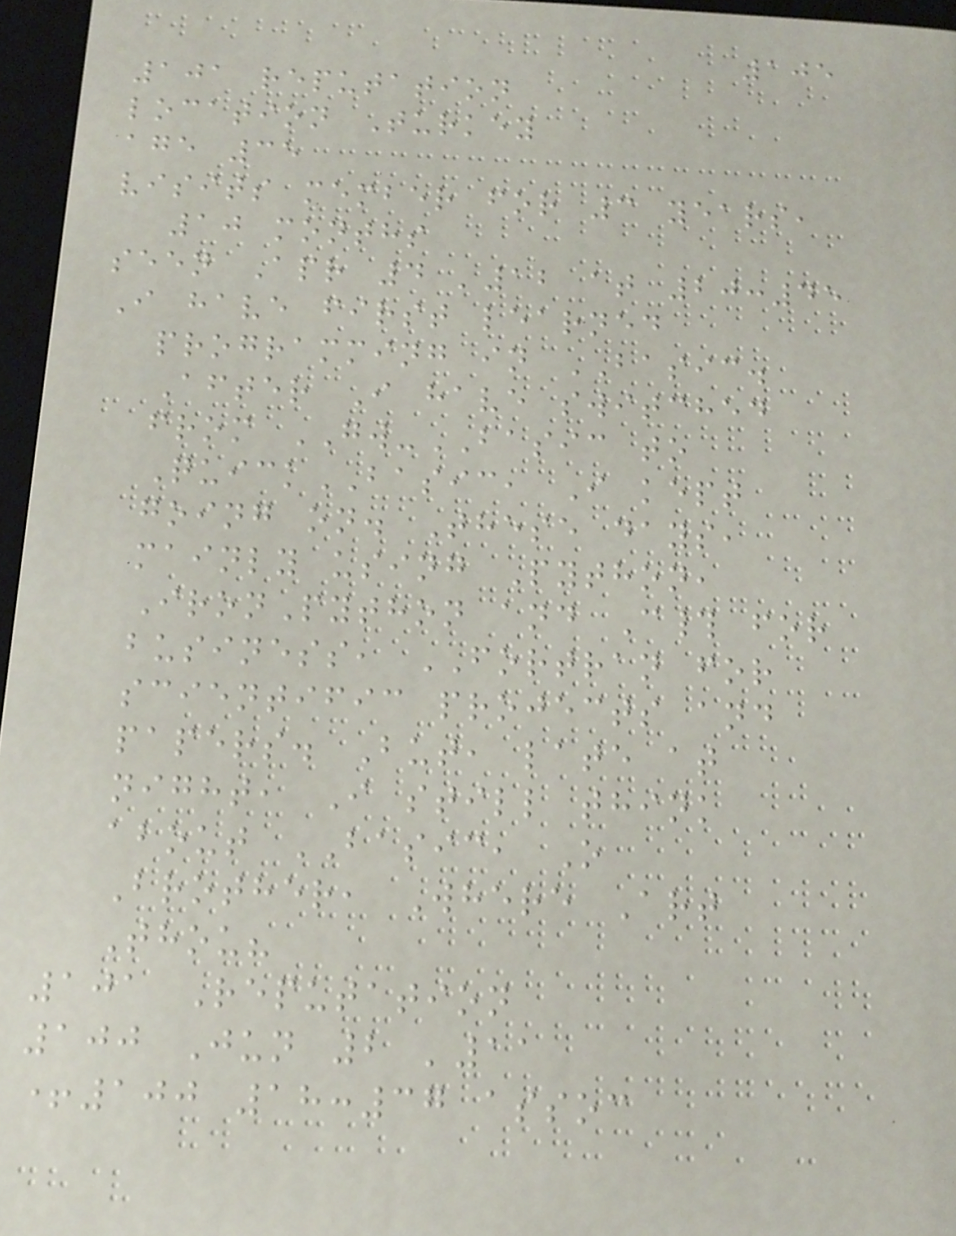105
101 reputation
location Turkey
age 35
visits member for 3 years,
10 months
seen Apr 4 '12 at 20:45
I have first learned
programming in BASIC.
After I have switched
from GW-BASIC to
QuickBASIC, I kept
going on. These days,
mainly using Python,
IronPython and C# for
business, FORTRAN for
scientific projects and
papers. But, late at
night, I still think
about BASIC, O
Brother, Where Art
Thou?
101 Reputation
100 Jun 2 '11
+100 18:37 assoc
